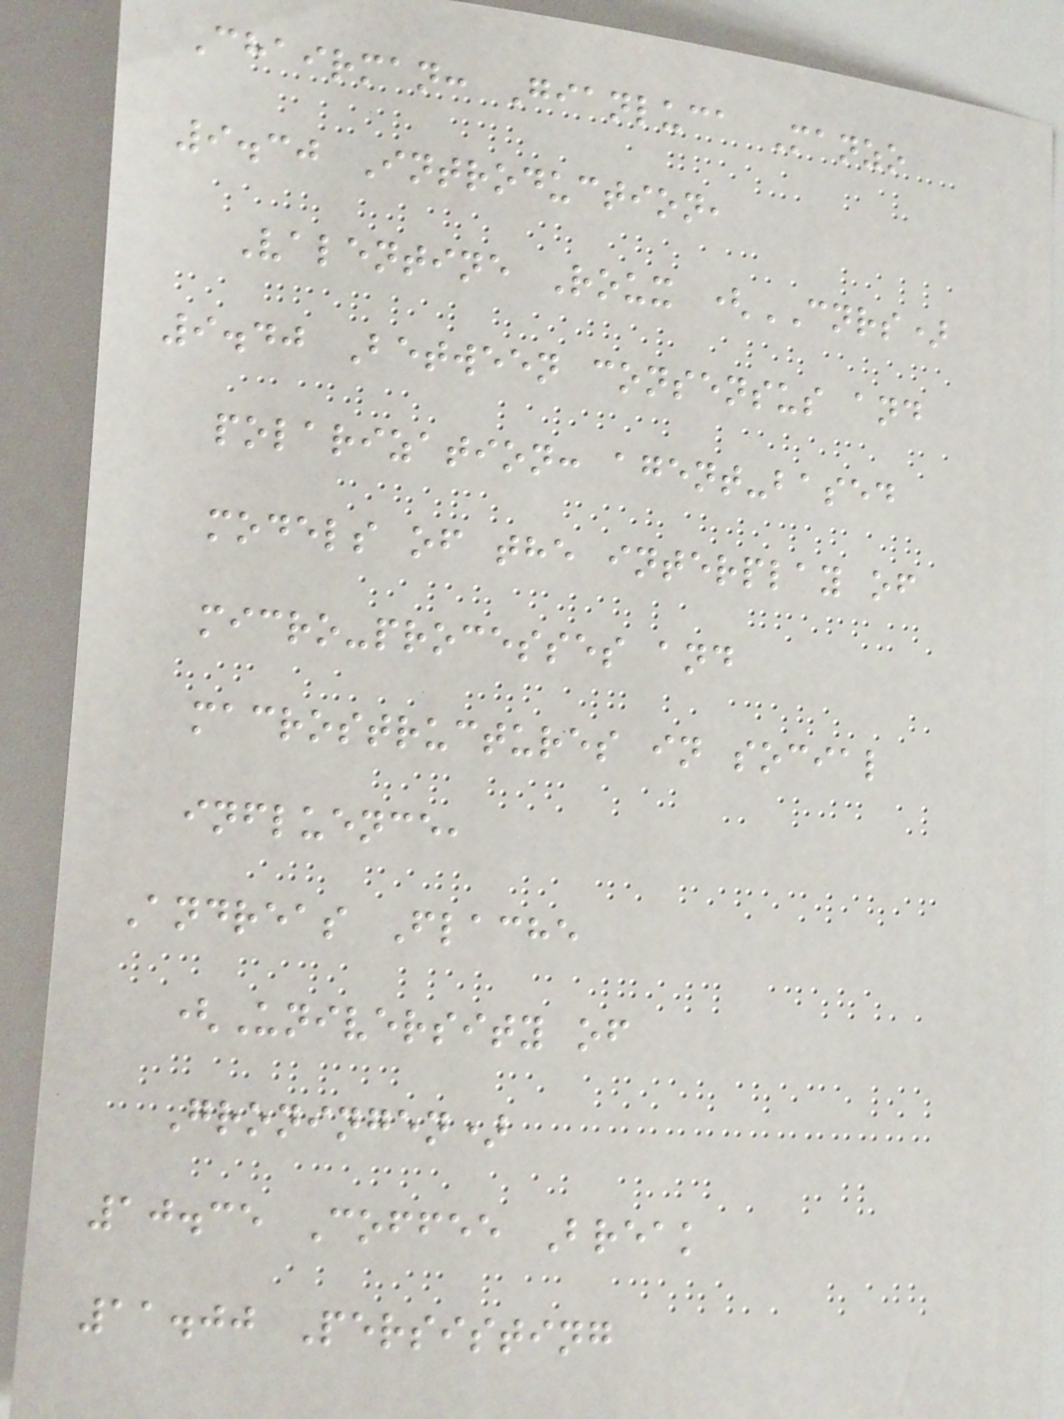Chairman: Gianluca Manzo
9.30 Introduction,
Valentine Roux (CNRS)
9.40 Between consensus and
polarization: agent-based
models of the interplay of
micro-processes and
macrostructures in social
influence,
Andreas Flache
(University of
Groningen)
10.35 Coffee Break
11.00 Persisting
